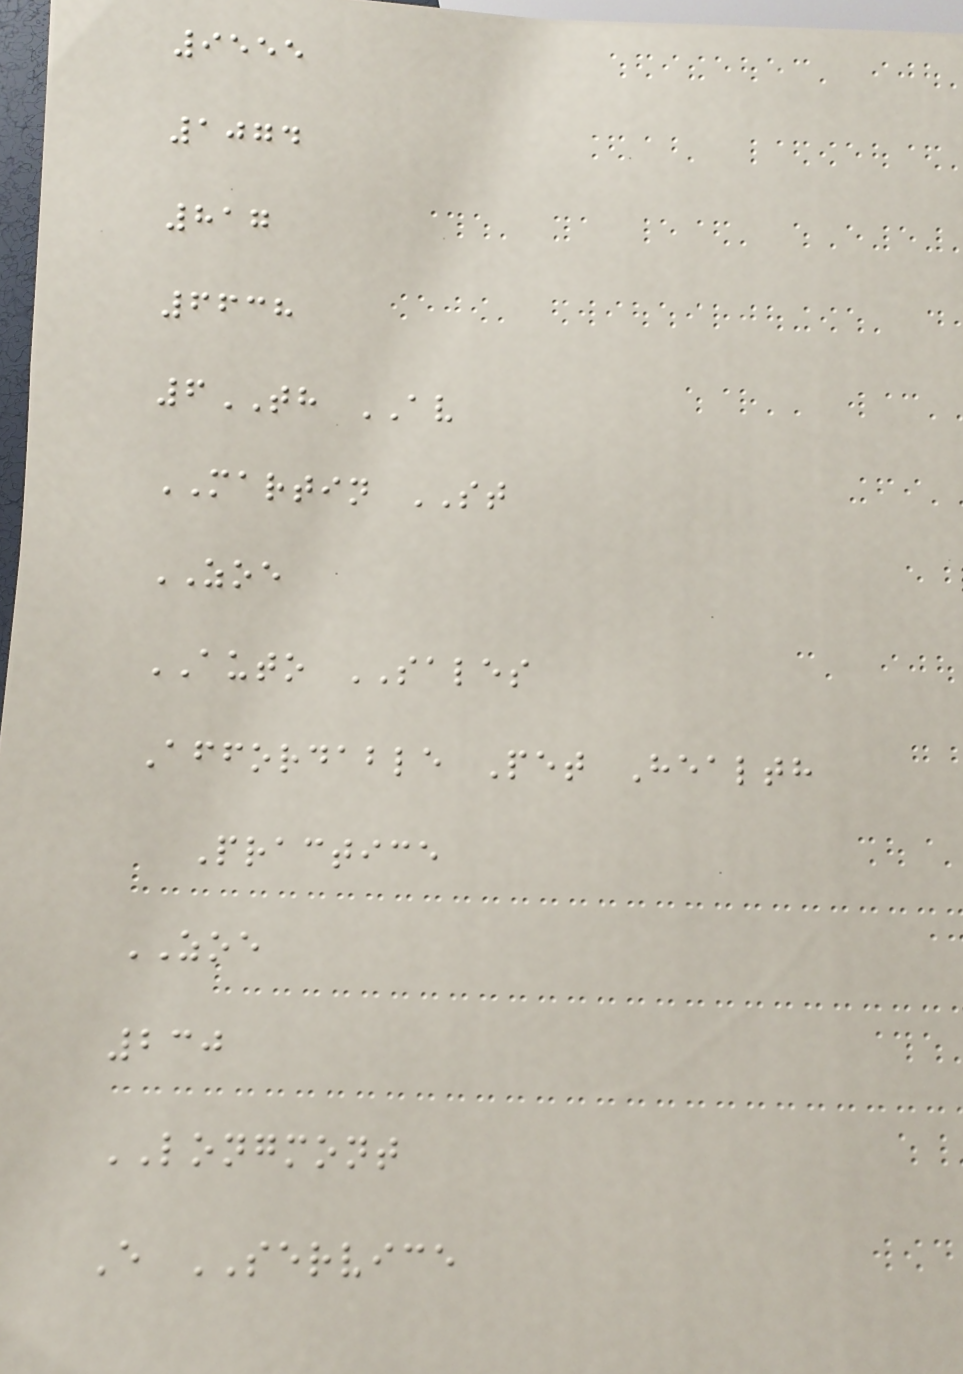9555
1074
817
6638
6TH AV
MARTIN ST
ZOE
AUTO SALES
Affordable Pet Health
Practice
ZOE
230
LONGMONT
E SERVICE
